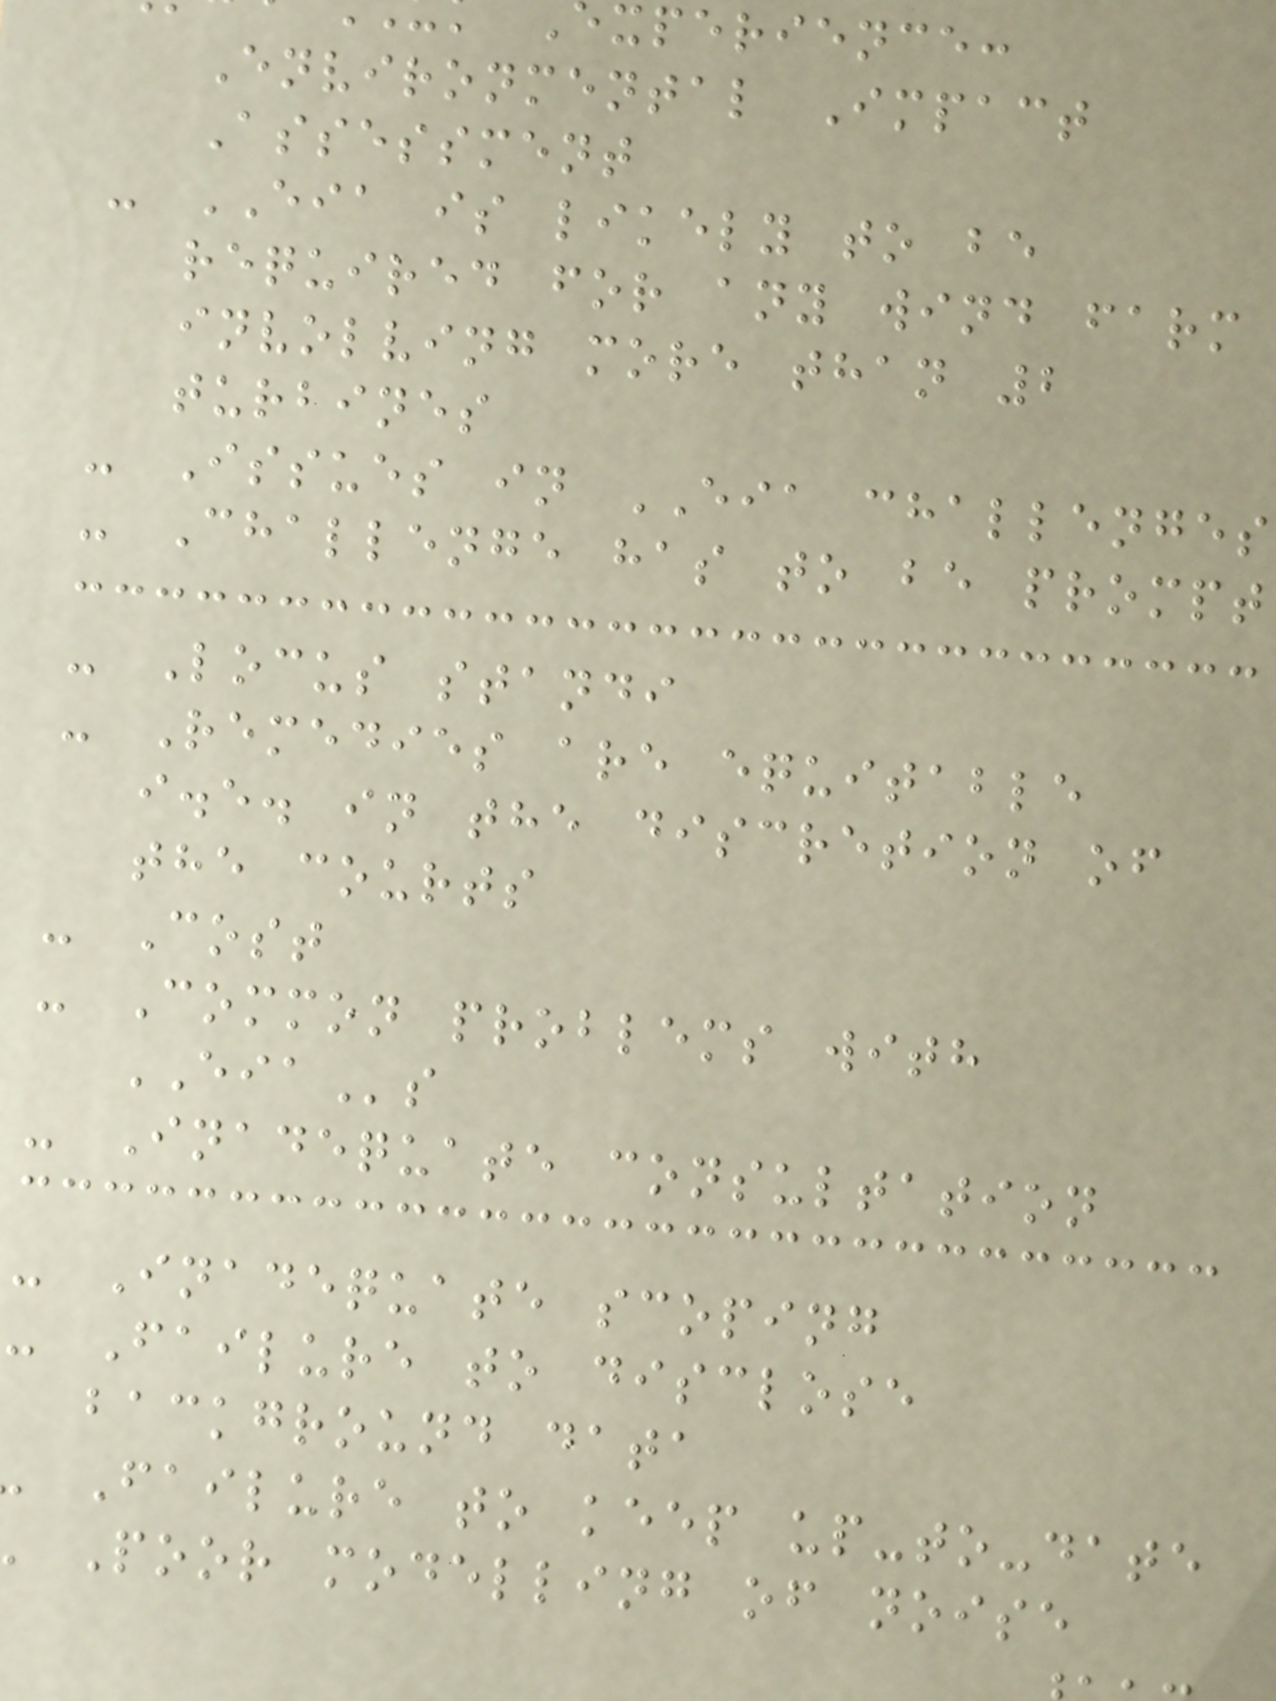xperience:
Environmental Impact
Assessment
- EIA is likely to be
required for any wind farm
involving more than 2
turbines
- Issues in EIA challenges
- Challenge has to be prompt
- Locus standi
- Remedies are equitable
i.e. in the discretion of
the courts
- Cost
- Common problems with
EIAs
- Inadequate consultation
- Inadequate scoping
- Failure to disclose
background data
Failure to keep up-to-date
Poor modelling of noise
